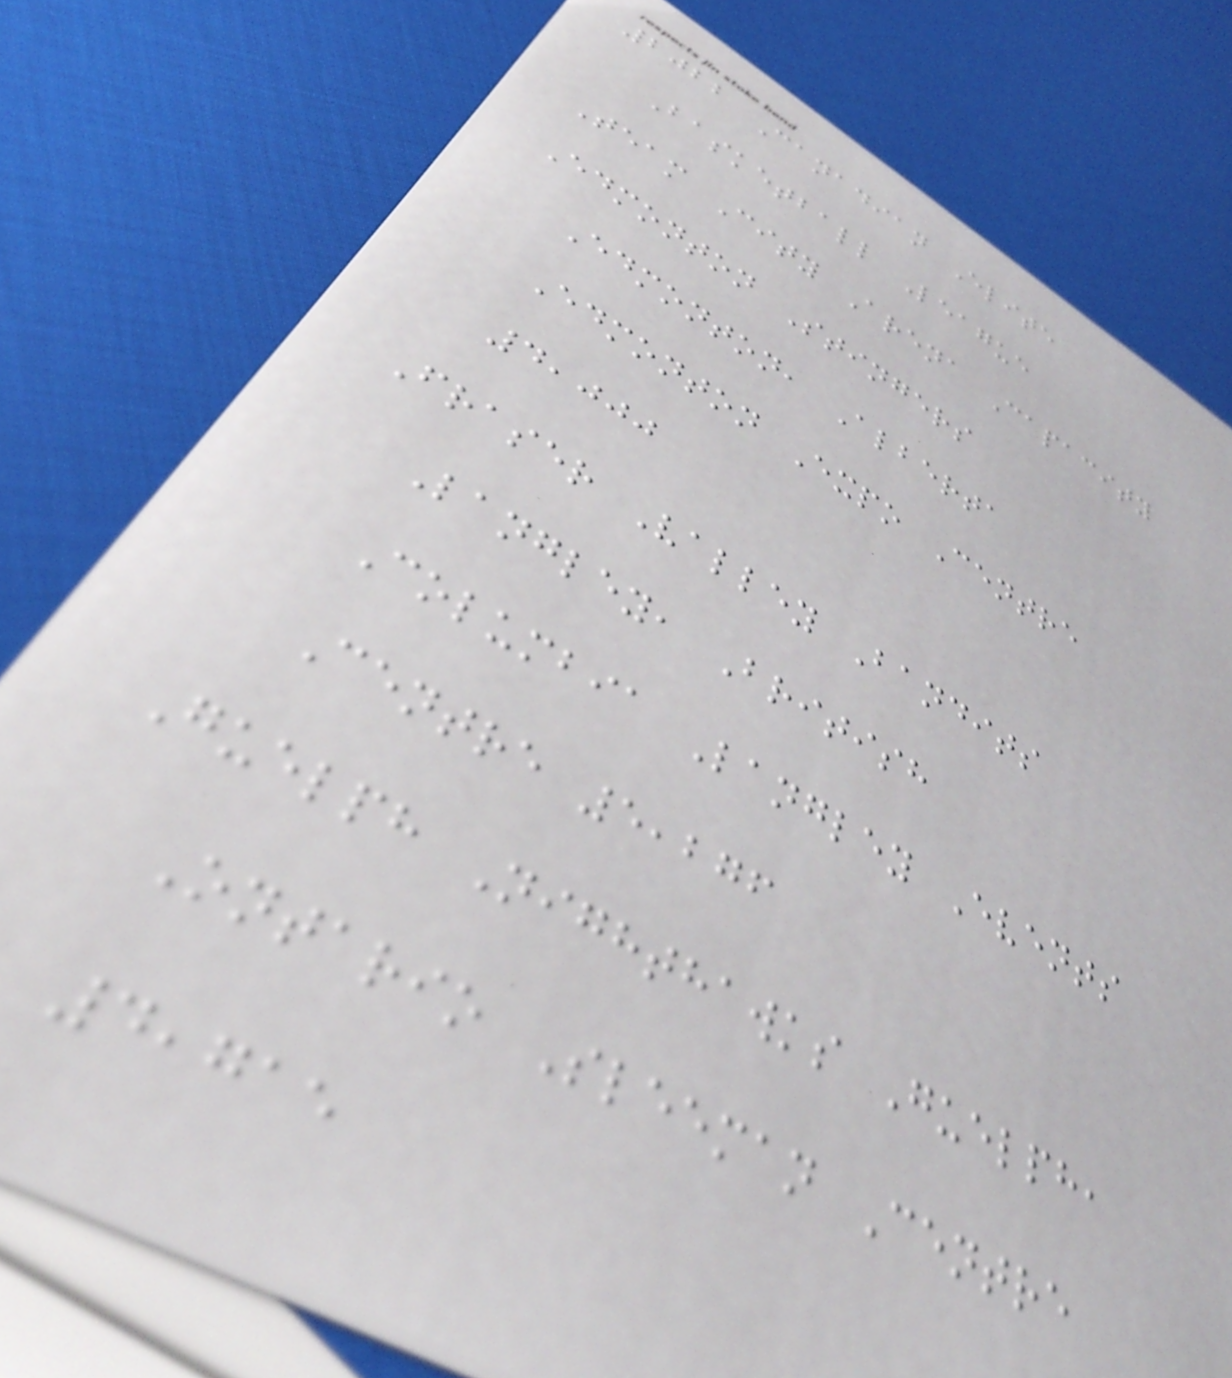2022 Canadian Elite
Basketball League
Team City Arena Capacity
Edmonton Stingers
Edmonton, Alberta
Edmonton Expo Centre
4,000
Fraser Valley Bandits
Langley, British
Columbia Langley Events
Centre 5,276
Guelph Nighthawks Guelph,
Ontario Sleeman Centre
4,715
